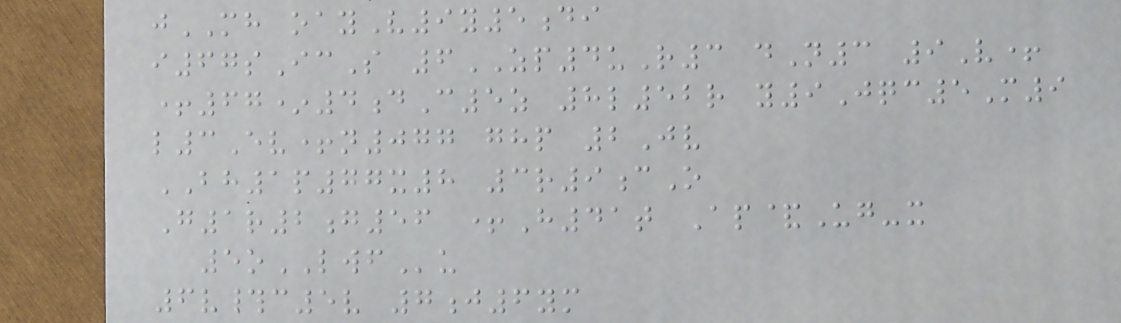jMH oayV9y5di
i67sIcS 6ZP4uR3 dN3 9V+
+67*4dC5z 8l52r y9Jqc5M9
l3Ev+n077 ghp 2Jv
BH1p77x8 3r9cO
G1r2g56 +H41t Ap&Ug-x
5oLWFu
6v#c5v 7j6ym
